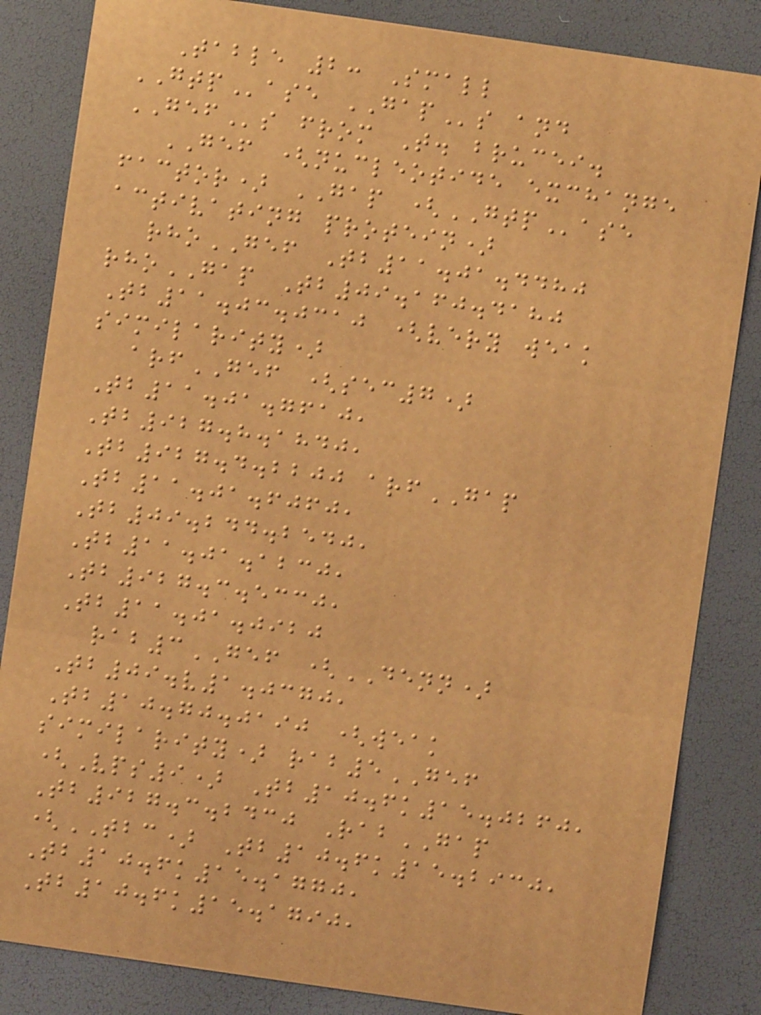Table 2: Small
GTPase GAPs and
GEFs from T. brucei.
GEF (nucleotide exchange
factor) GAP (GTPase
activating protein)
rhoGEF Tb11.01.4480
rhoGAP Tb09.160.4180
Tb11.03.0310 (very weak
similarity)
arfGEF (sec7)
Tb11.01.7610,
Tb927.8.1840,
Tb927.4.2200 arfGAP
Tb11.01.6060,
Tb09.244.2540,
Tb11.01.1230,
Tb927.3.5330,
Tb11.01.0920
rab3GEF (DENN)
Tb09.v1.0370,
Tb10.70.0190 (weak
similarity) rab5GEF
(Vps9) Tb10.6k15.0260,
Tb927.3.2430 RabGAP
(TBC) Tb10.6k15.2930,
Tb10.6k15.1770,
Tb10.6k15.1790,
